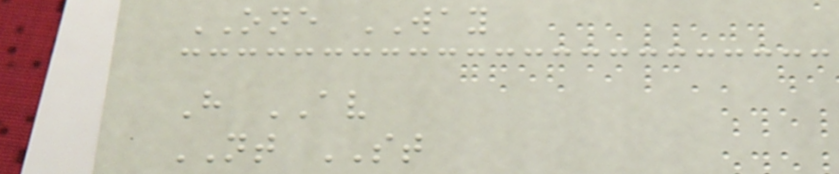ONE WAY
H AV
NT ST
